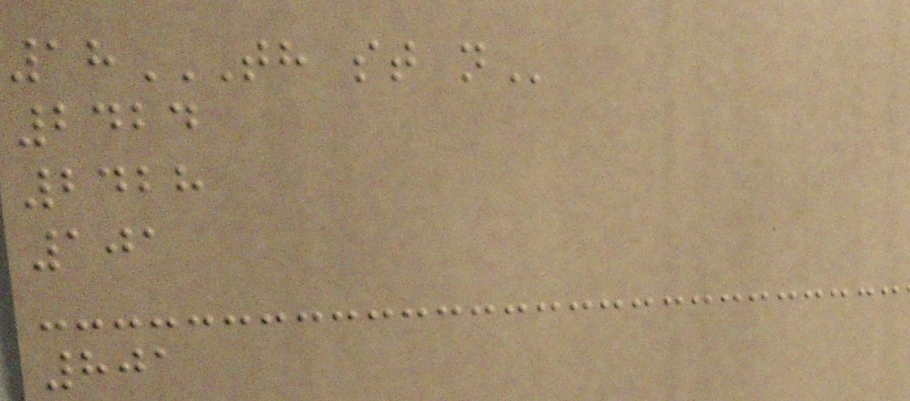18TH ST N
2424
2428
101
801
